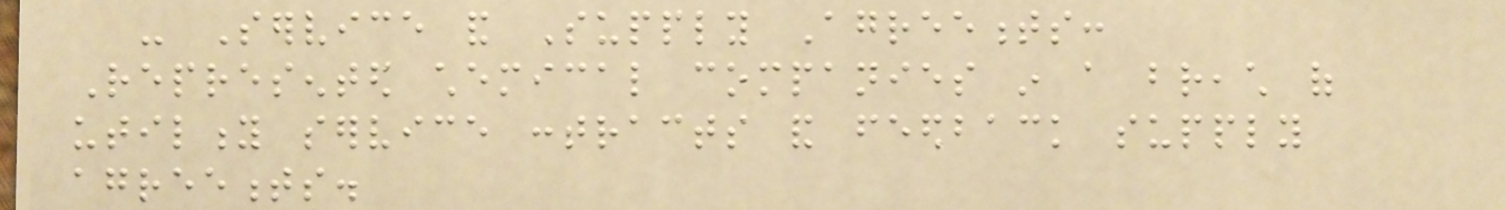- Service and Supply Agreements:
Represented chemical companies in a breach of
utility service contracts and feedback supply
agreements.
